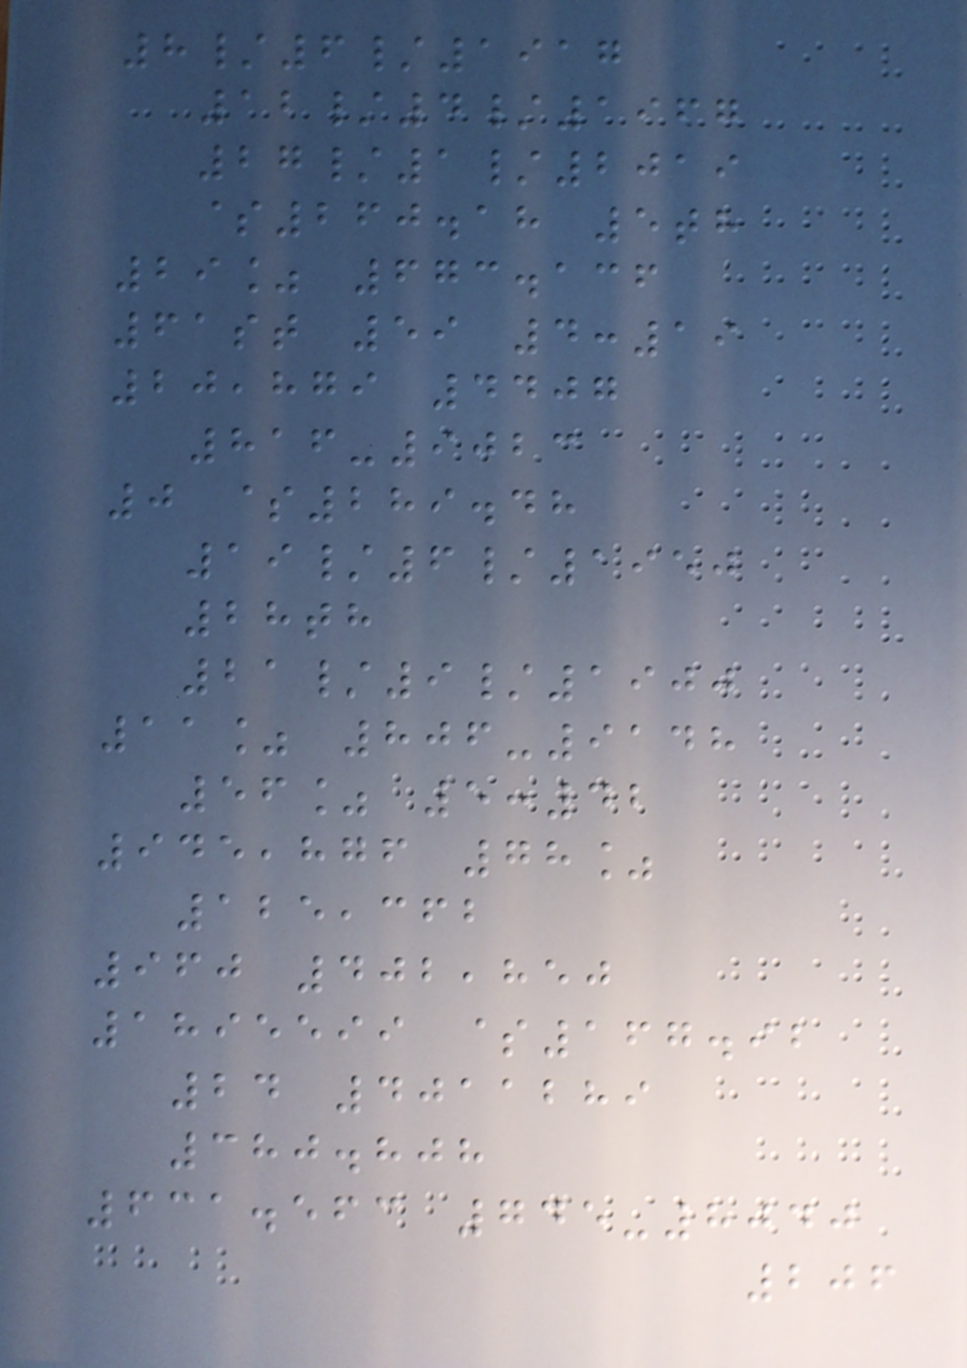8/6/1917
12/4/1967
27/1/2019
$260.18 5th
29% 673.136
61st 59 4:19
20,879 4407
816-9023
0 $289.48
19/6/1950
28th
21/9/1900
11% 806-9148
56% 5:42
945,876 78%
125,362
960 402,850
1895599 $167.92
24 4011289
380.808
631.563 745-8040
206
